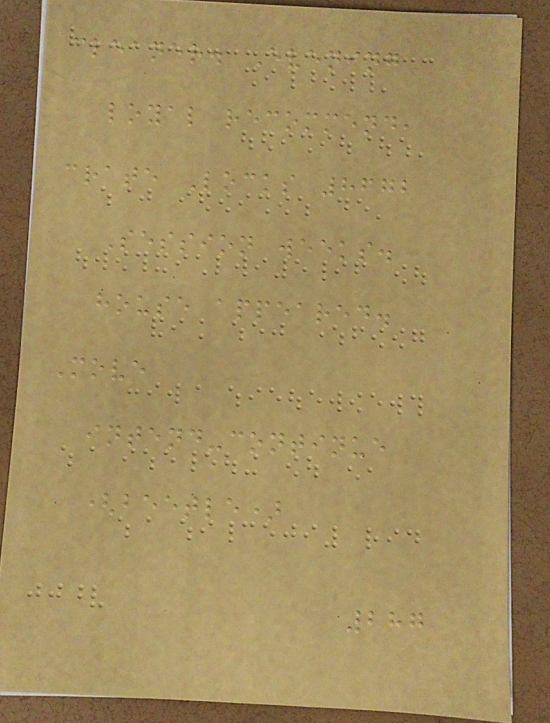cleaner. Evening
loyal recommend,
crate Locks 8672
Session weeks.
house appeared.
Move
intend-continue
(beetle)
287
